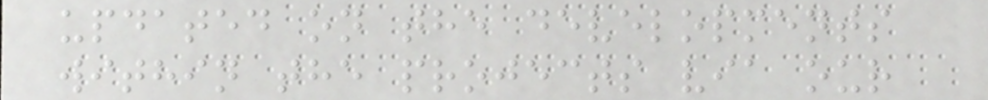updated on the developments
within the projects via our
